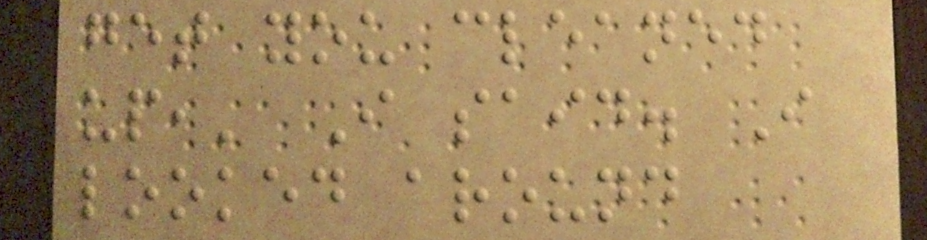get you cleaned
up,' I said. I
looked around
